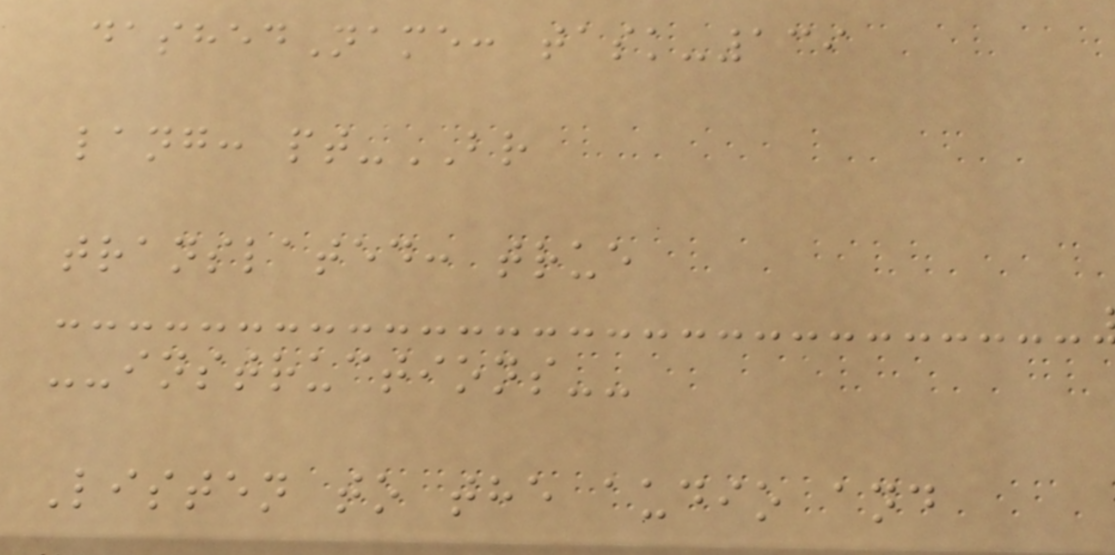dashedName: task-139
lang: pt-BR
translated: true
--instructions--
Listen to the audio and
